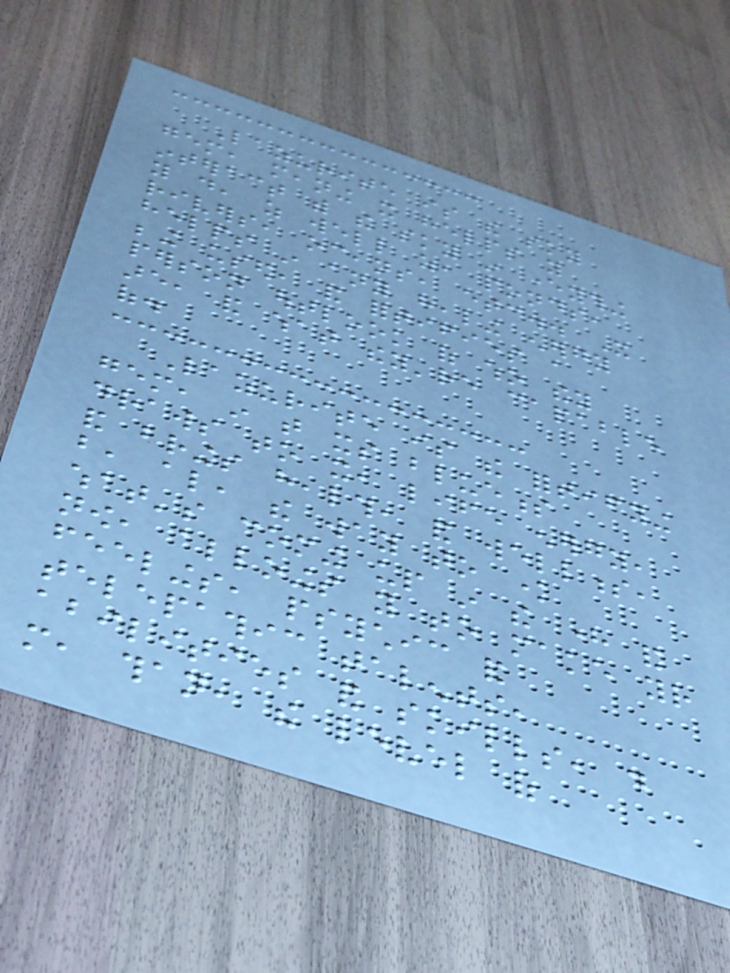Lazurite is the sky
gem, meaning it helps you
interact with the sky in everything
you do, as well as, ponds,
rivers, oceans, etc.. It
helps in any healing energy
being used, and fortifies a
person outlook of who they
are, and what they're capable
of.
Lazurite is the fortifying
gem, in that its blueness
draws to it, life energy,
and brings health, and wellness,
but, also, the way to know
what's coming up in the here and
now, alloings you to make your
feelings, psychic and
telepathic talents,
abilities and skills, do
more, than, the level of
